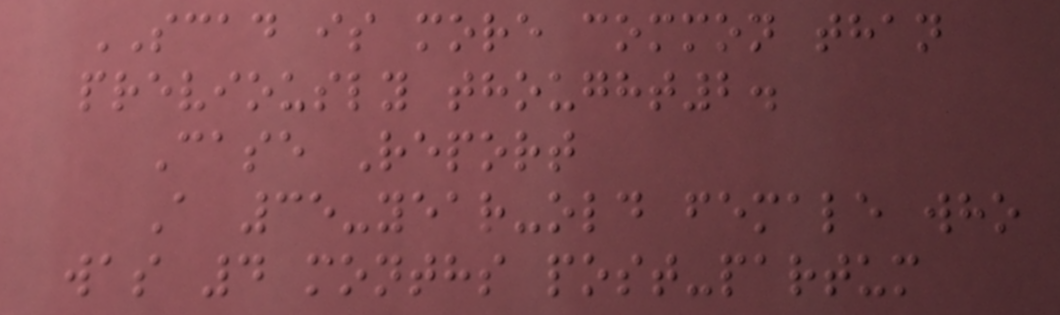SCAD is more common than
previously thought2.
Case Report
A 35-year-old female who
was 4 months post-partum
